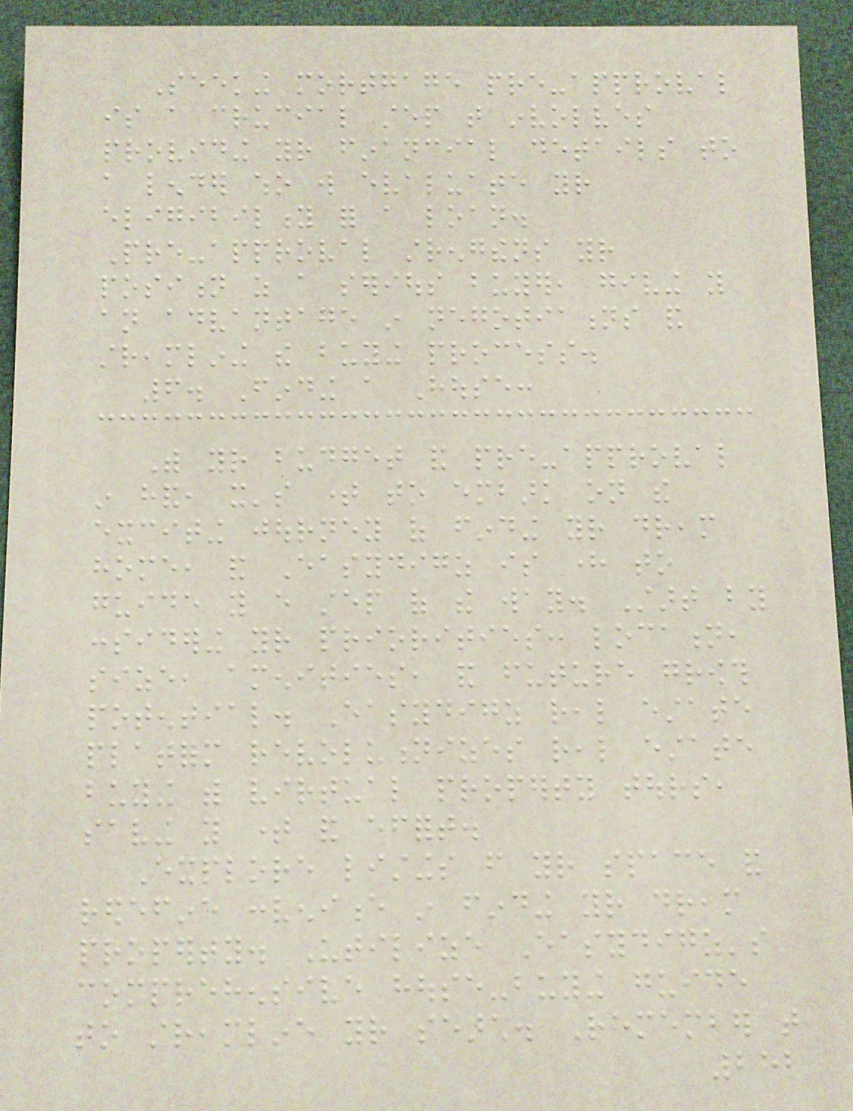Seeking mortgage pre-approval
is a crucial step that involves
providing your financial details to
a lender who will evaluate your
eligibility for a loan.
Pre-approval strengthens your
position as a serious buyer, giving you
an advantage in negotiations and
streamlining the buying process.
6. Finding a House:
With your budget and pre-approval
in hand, it's time to embark on the
exciting journey of finding your dream
home, and Easydigz is here to
guide you every step of the way. Start by
considering your priorities: location,
size, amenities, and future growth
potential. Easydigz real estate
platform revolutionizes real estate
buying with virtual property tours,
saving you time and effort.
Explore listings from your space and
redefine convenience in finding your dream
property. Utilize Easydigz's
comprehensive house-buying guide
to streamline your search. Remember that
252
